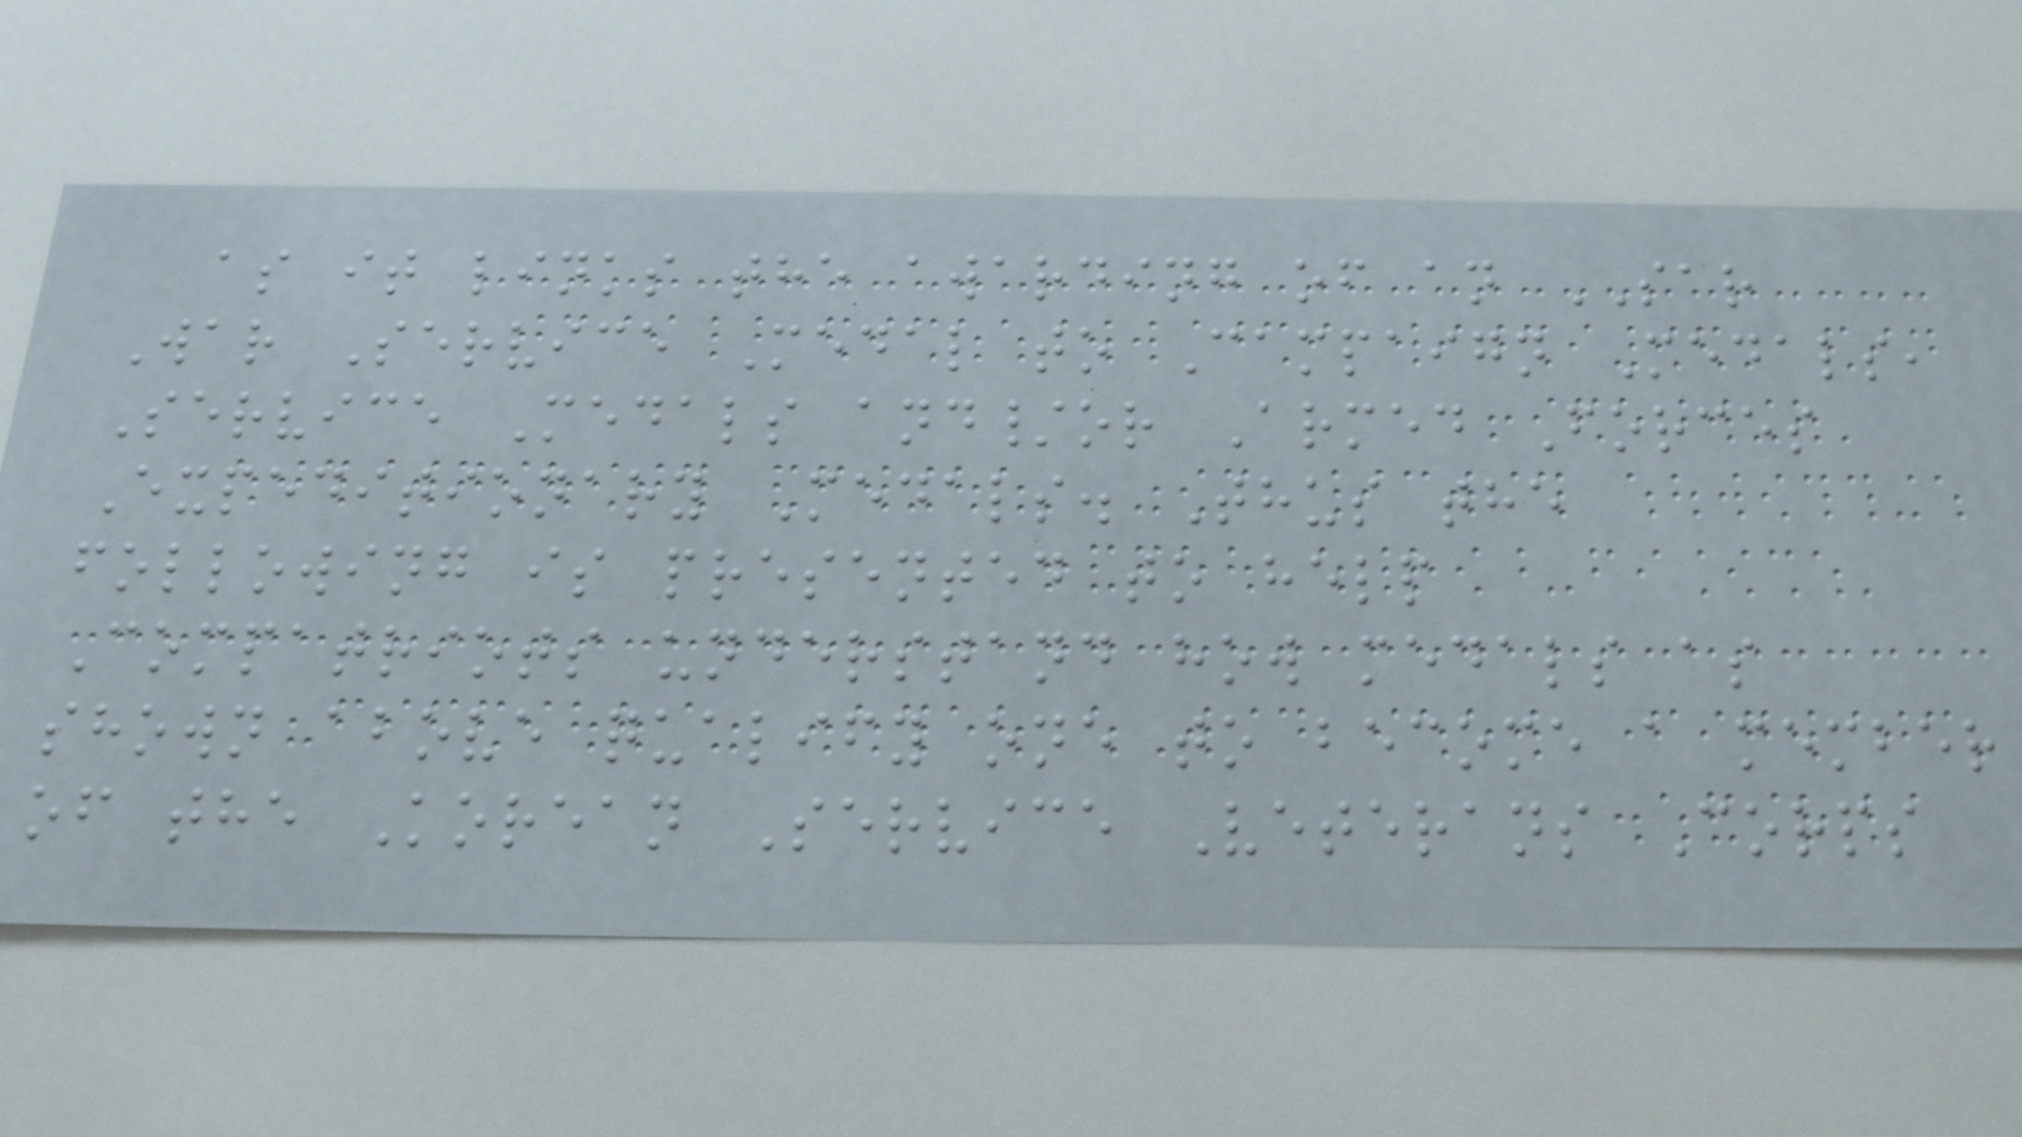as it links the awarding of an SAR
War Service Medal to Campaign Medals,
Service Medals and/or Armed Forces
Expeditionary Medals. Thus the
following is presented to help
Compatriots understand how medals as
shown above qualify one to become a member
of the Korean Service Veterans Corps
